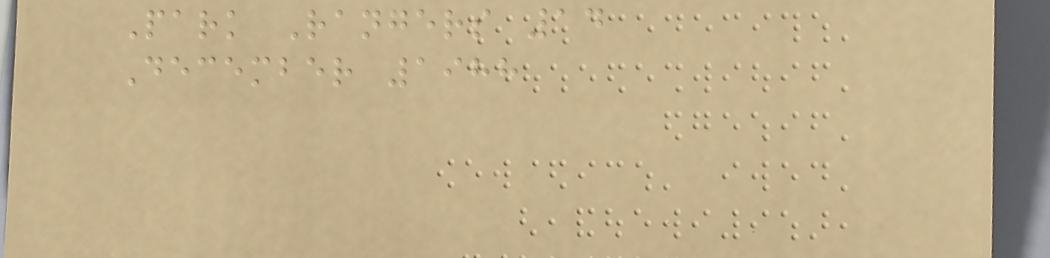Park Rangers 14
December 1988
